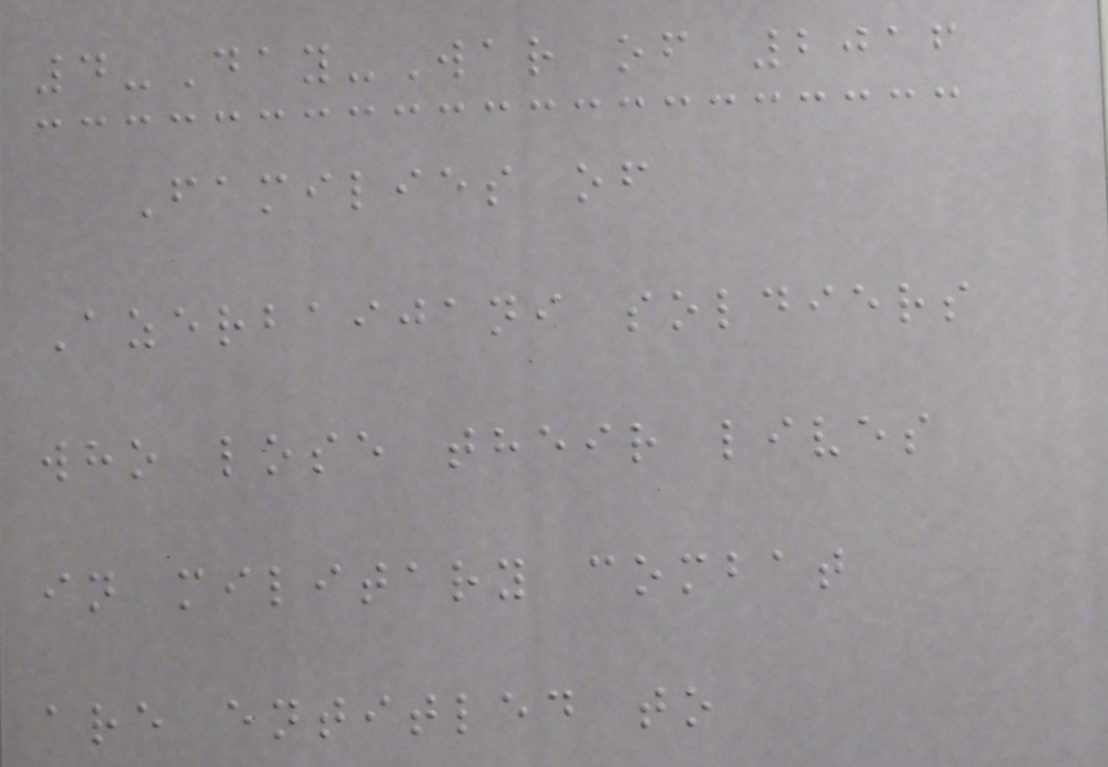4-Day-War of 2016
Families of
Azerbaijani soldiers
who lose their lives
in military combat
are entitled to
